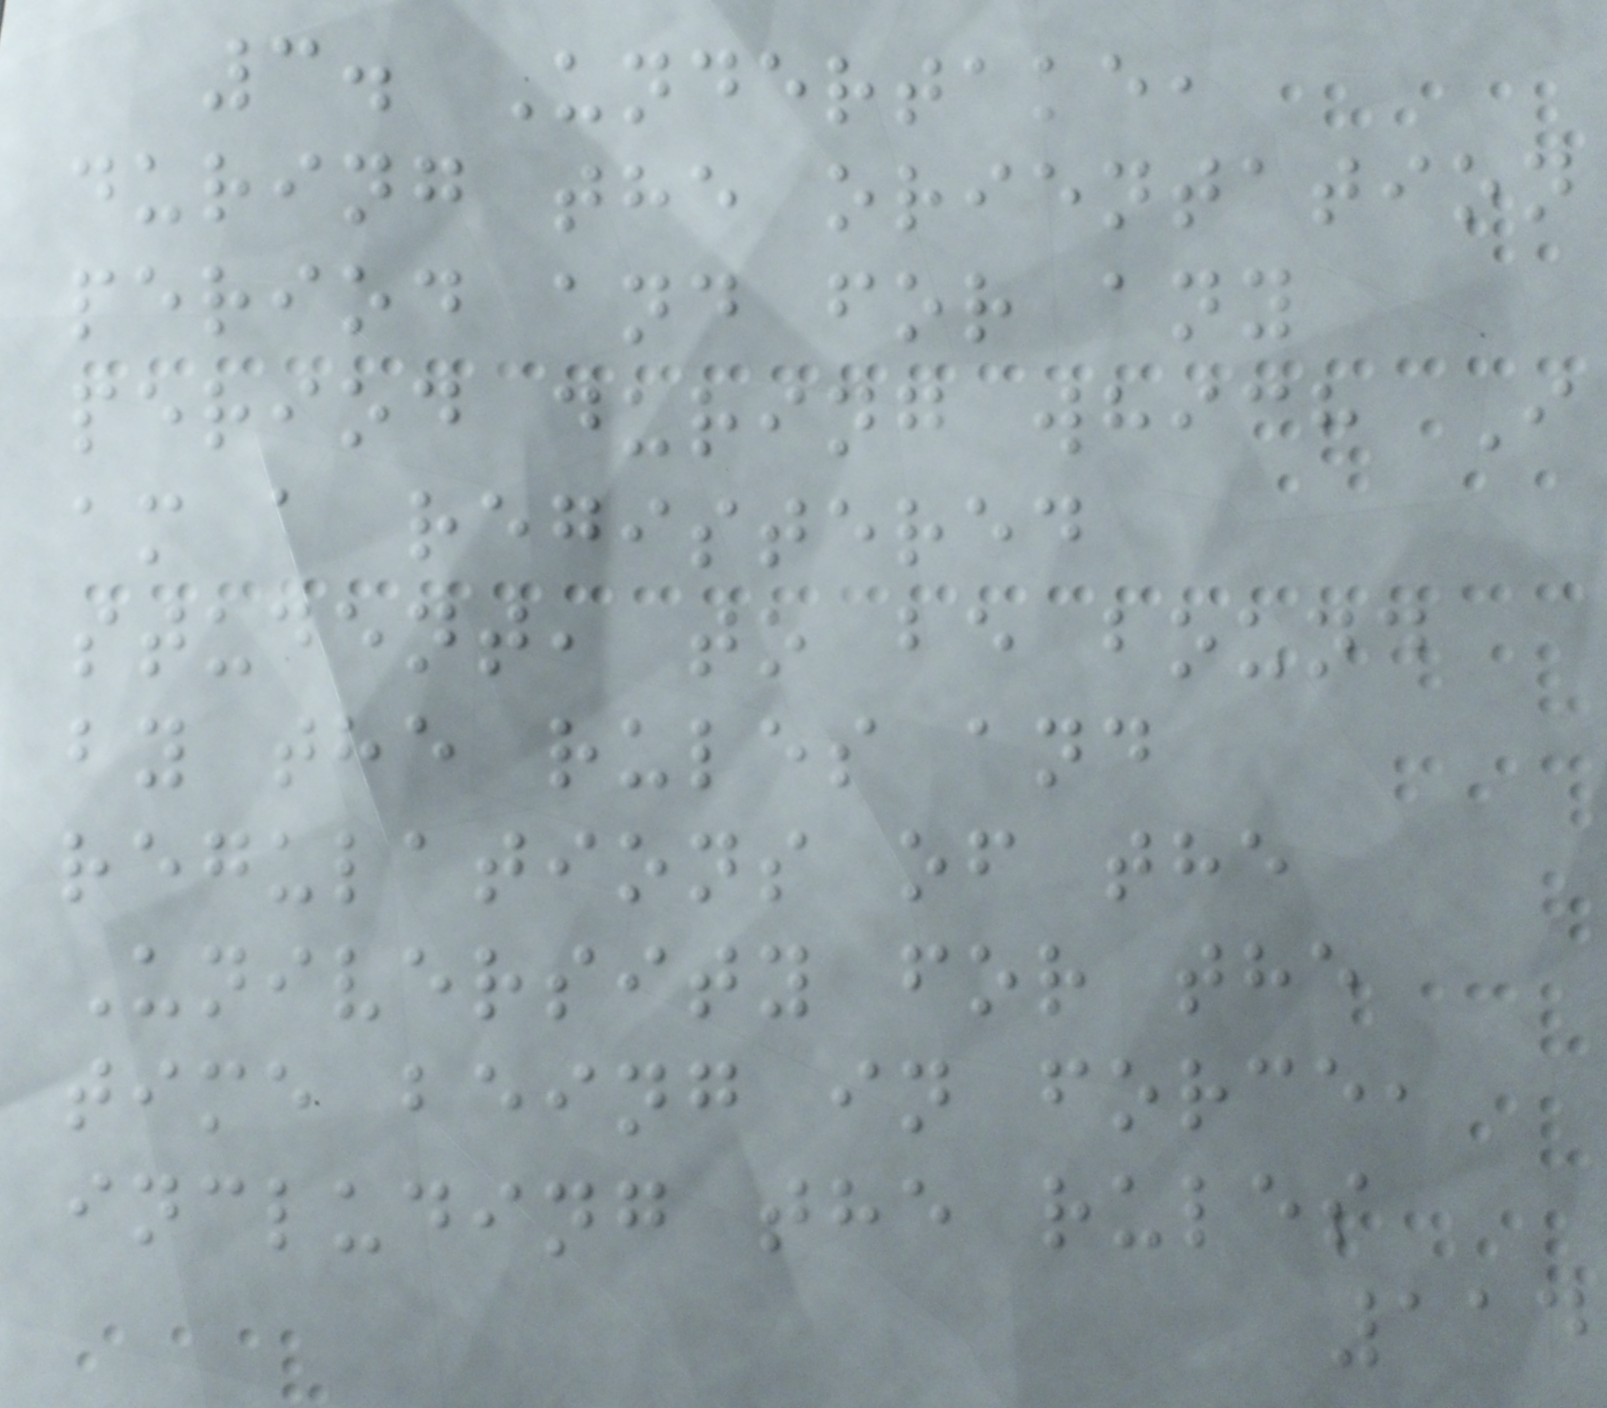3. Undertake,
during the orientation
period and for any
period during which I
am a registered
student, to be bound
by the rules and
regulations of the
University for the
time being in force,
including the rules
114
